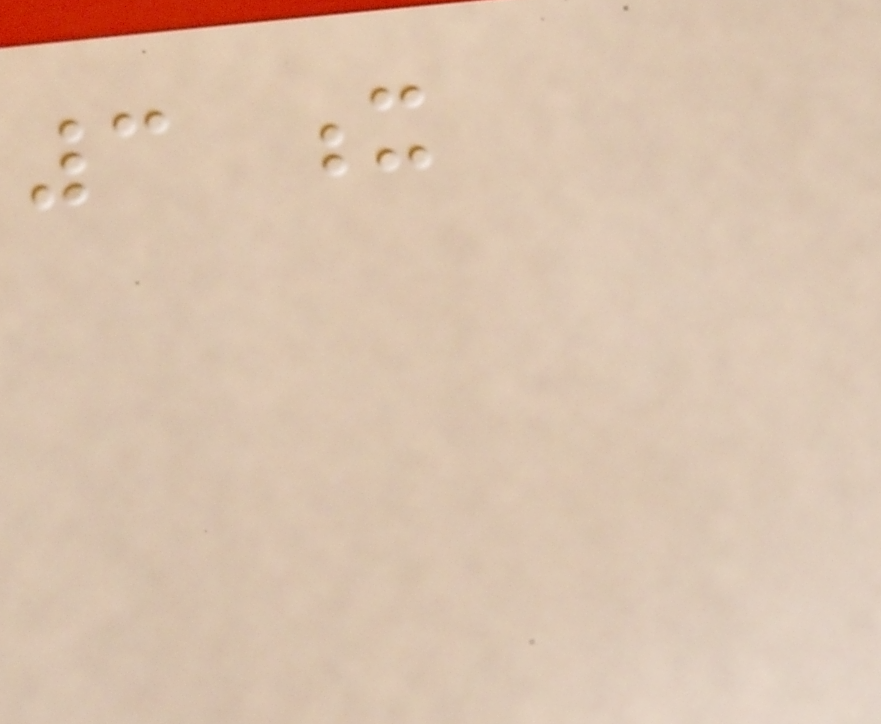3 x
